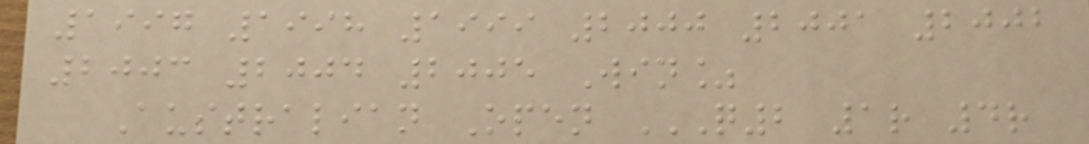1997 1998 1999 2000 2001 2002
2003 2004 2005 Win%
Australian Open Q2 1R 4R
